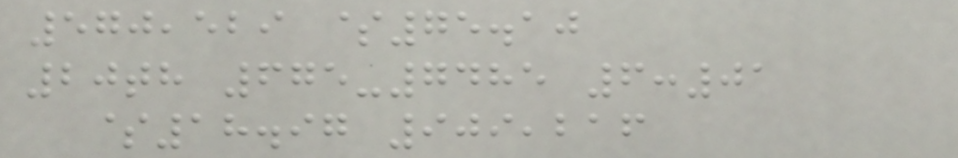570,529 $75.10
20th 675-7485 6:01
$18.97 909,216
